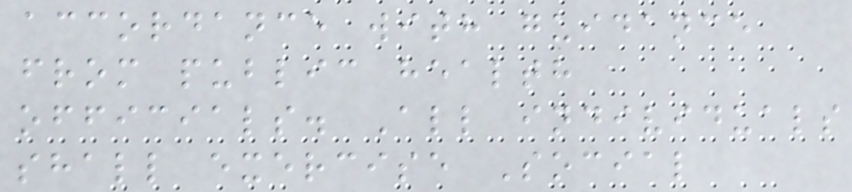accordance with guidance
from public health
officials. All individuals
shall exercise Social
